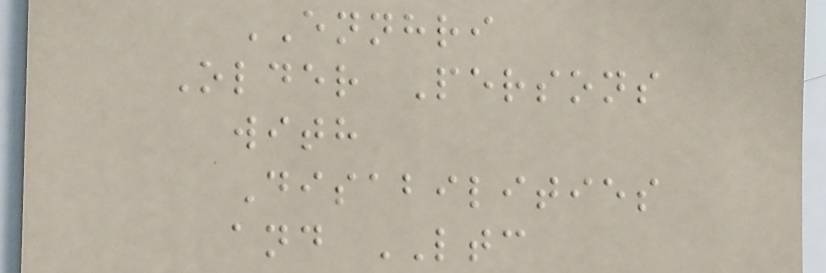ENNHRI
Older Persons
with
Disabilities
and LTC
